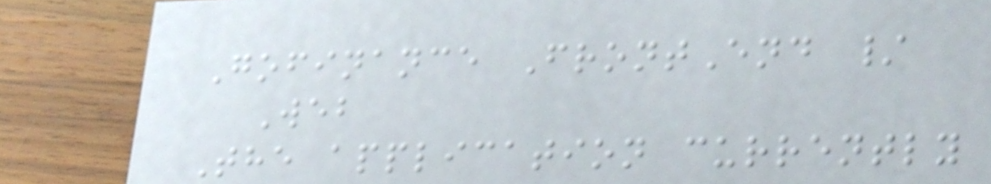Gofinance FrontEnd /
Web
The application currently
